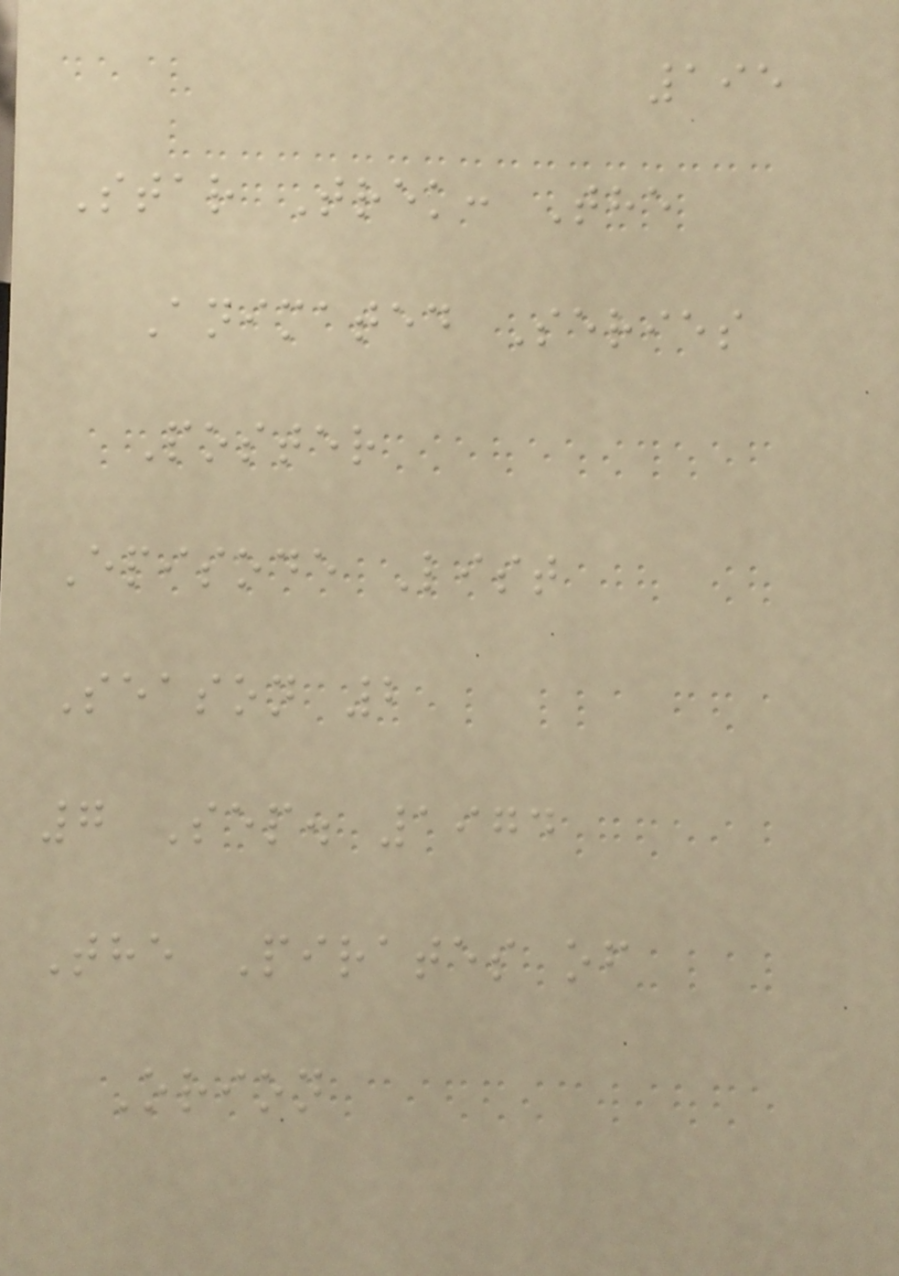195
Star Trek: The
Animated Series
Poster
Episode List
Season 2
7 Sep. 1974
The Pirates of
Orion
